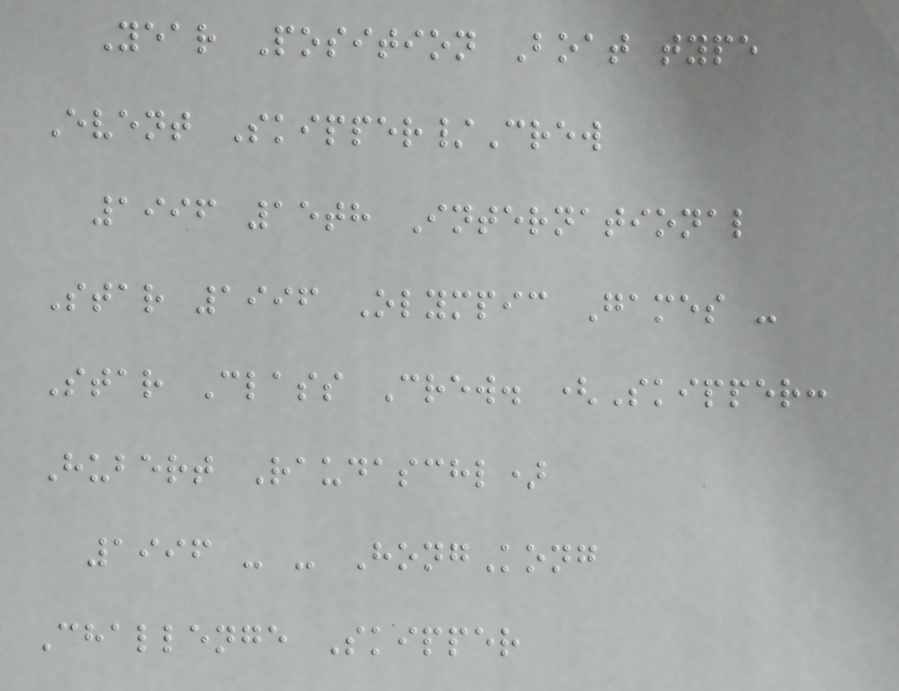Year Position Boat type
Event Skipper/Crew
1996 15th International
Star 1996 Olympic Games -
Star Class Crew. (Skipper:
Hubert Raudaschl)
1996 - - HongKong
Challenge Skipper
